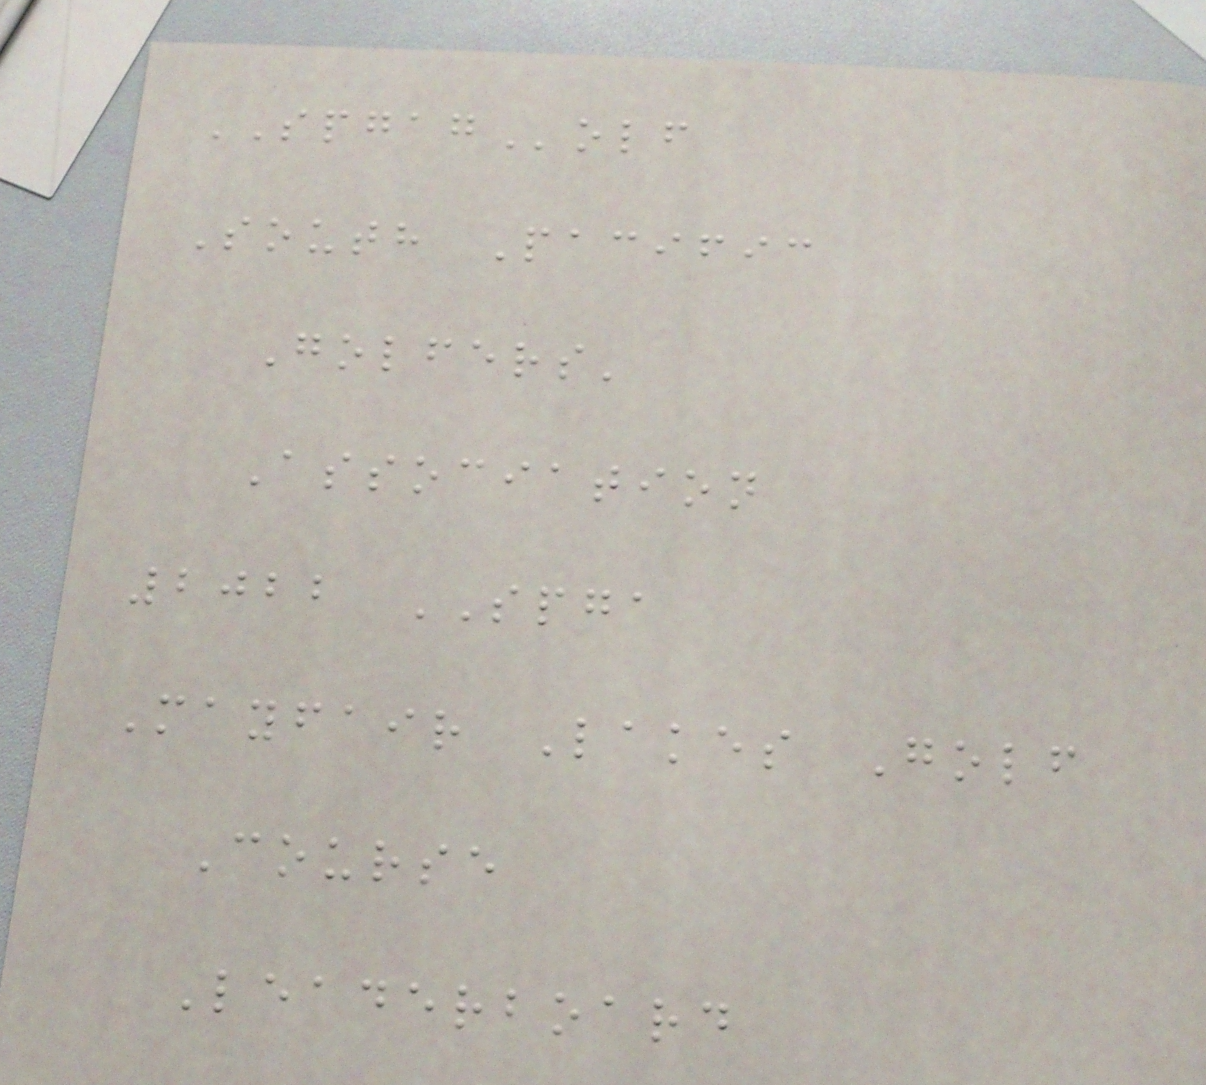SPGAGolf
South Pacific
Golfers'
Association
2022 SPGA
Mayfair Lakes Golf
Course
Leaderboard
